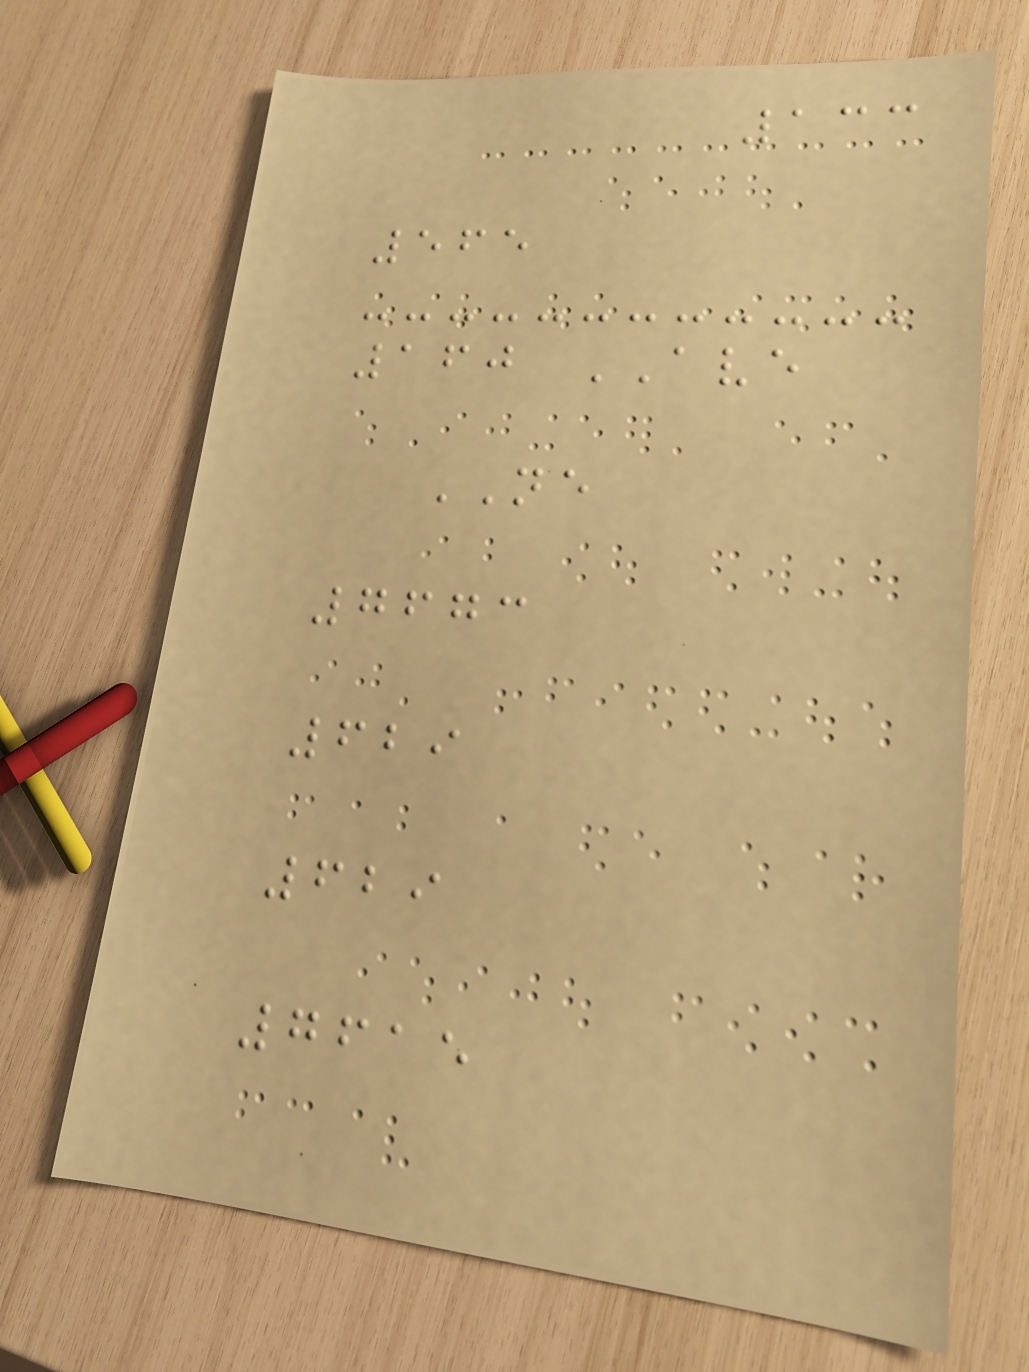133
565
160 AVE
NE
7673
629
629
7615
